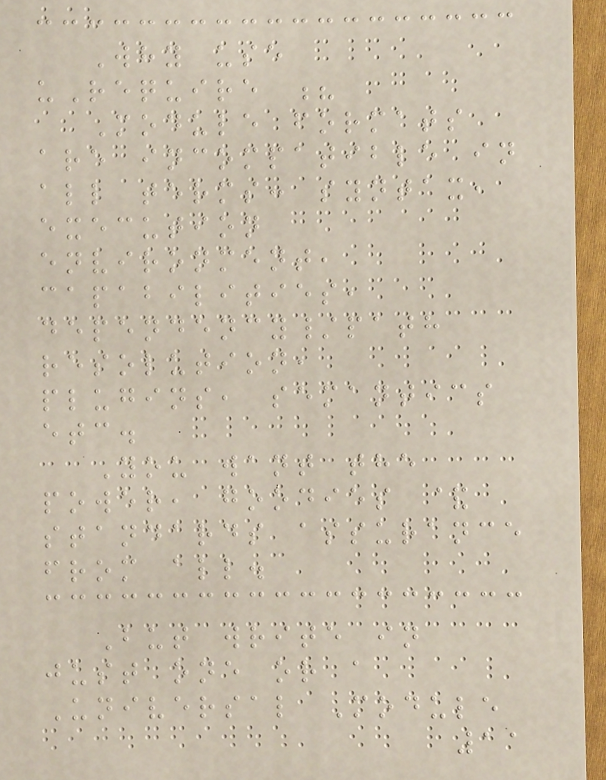Why use
uRequire ?
Module formats
are incompatible in
all terms: syntax,
execution
environment,
capabilities,
dependency/path
resolution,
plugins, semantics
etc.
You want the
power, goodies &
standards assurance
from all.
But write in
just one or a
Universal Module
11
